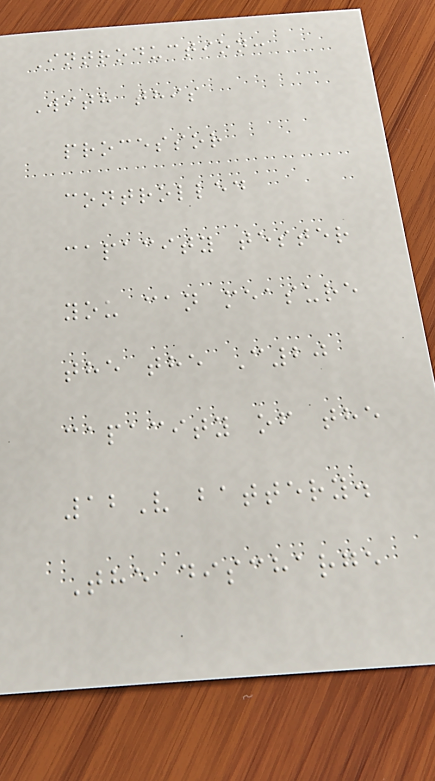Introduction:
With this
processor
controlled
capacity tester
you can measure
the the C20
capacity of the
12V battery.
The discharge
